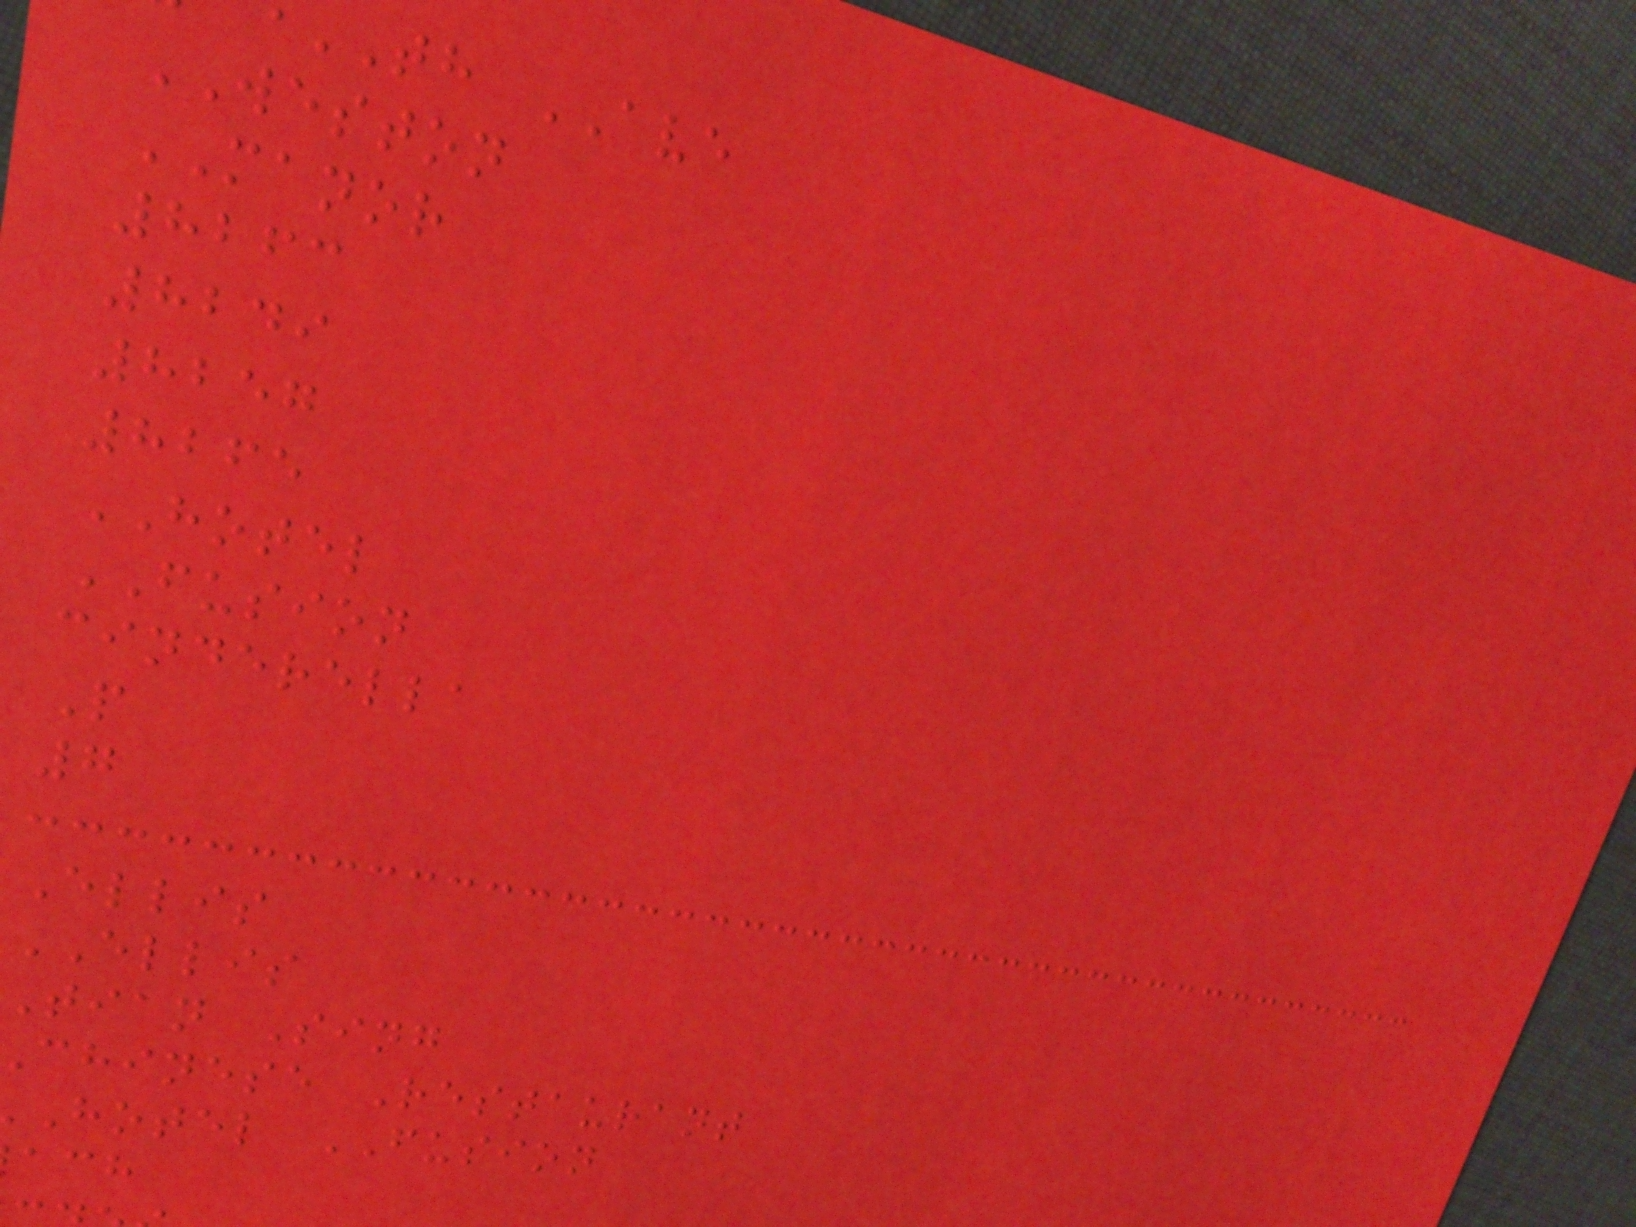th AVE
WESTON
MANOR
8263
8249
8257
8265
HOTEL
FUSION
cinderella
P
7
Ellis
ELLIS
tian Sing
chinese Restaurant
hotel FUSION
